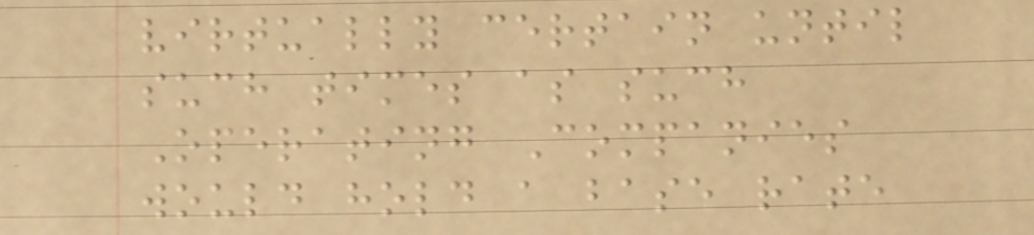virtually certain until
such times as such
Operating Companies
would hold a base rate
